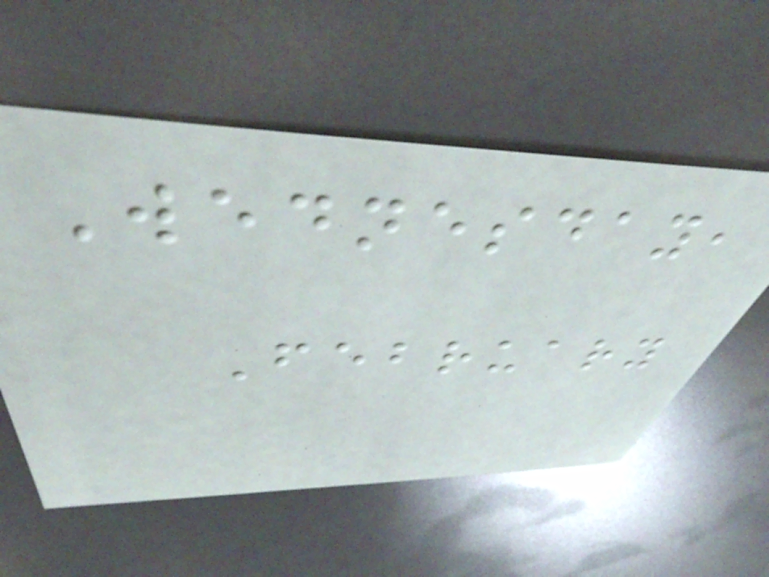Wednesday,
February
